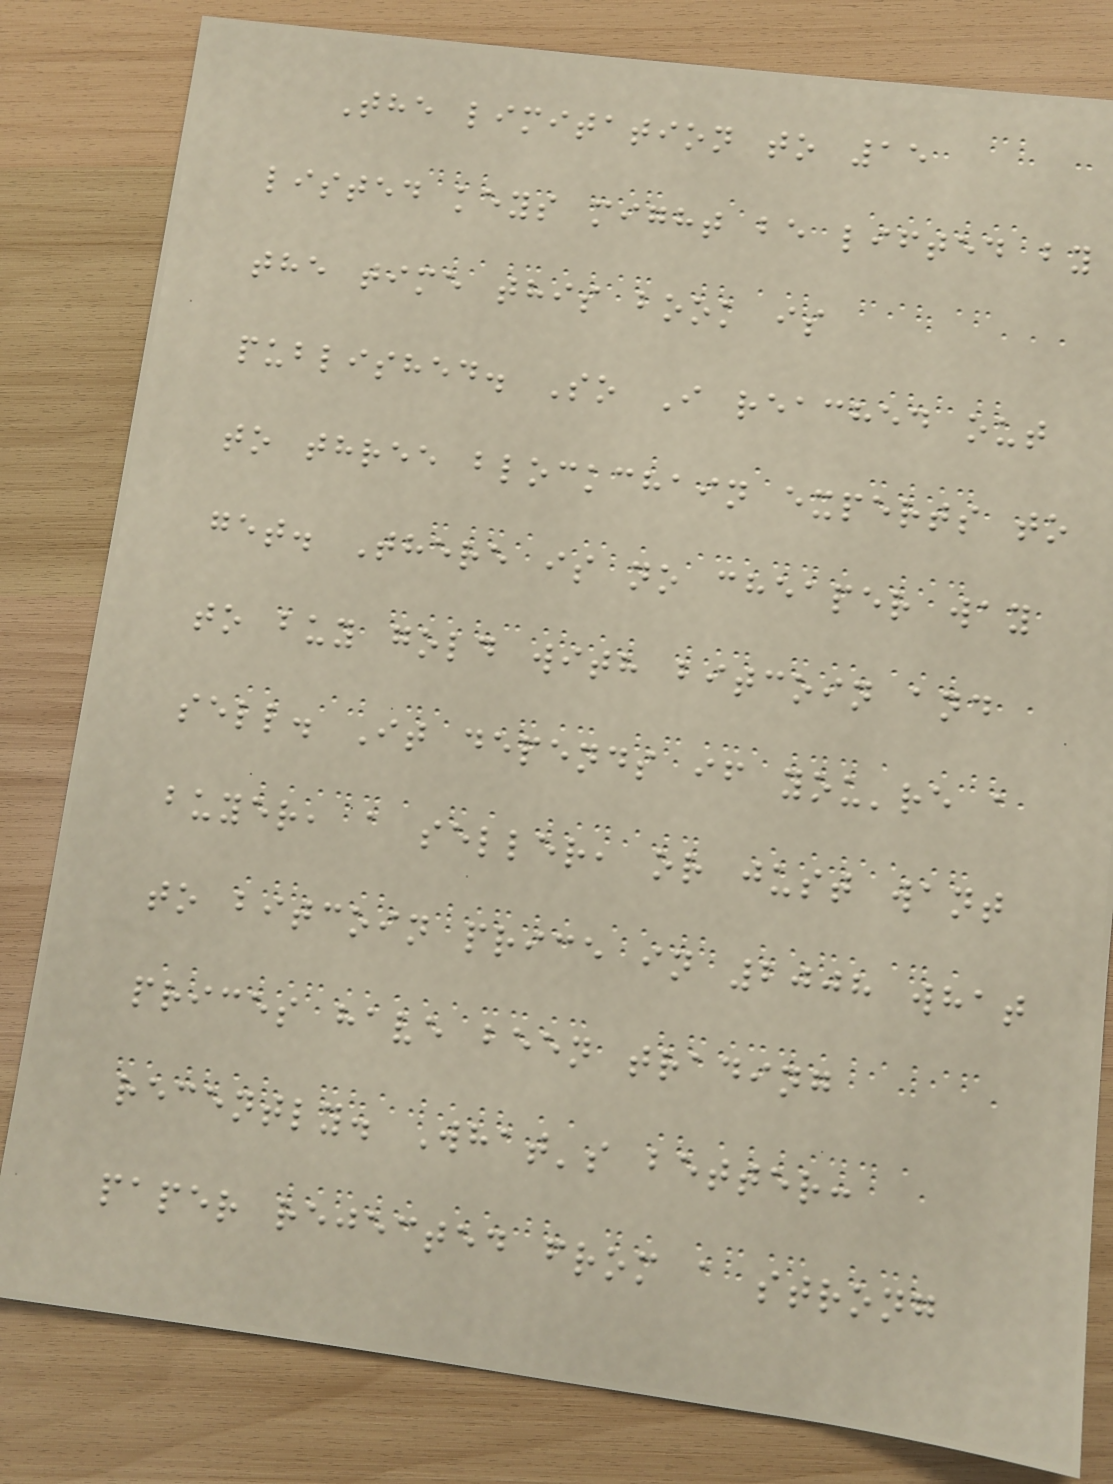The limitation to 15
listed keys might be lifted by
the time this book is
published. So I reached out
to three blockchain experts to
get. There is no cheaper way
to buy gold with bitcoin and
sell. It depends if you're a
buyer, a seller, or just want
to bitcoin price in 2008 what
prices have been trading
recently. What's better:
paper rejected from a strong
